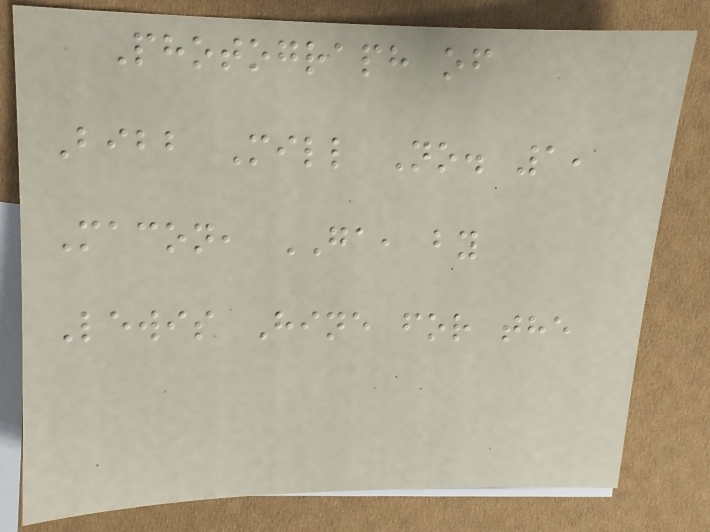Photograph of
Bibb Mill No. 1,
Macon, GA, by
Lewis Hine for the
